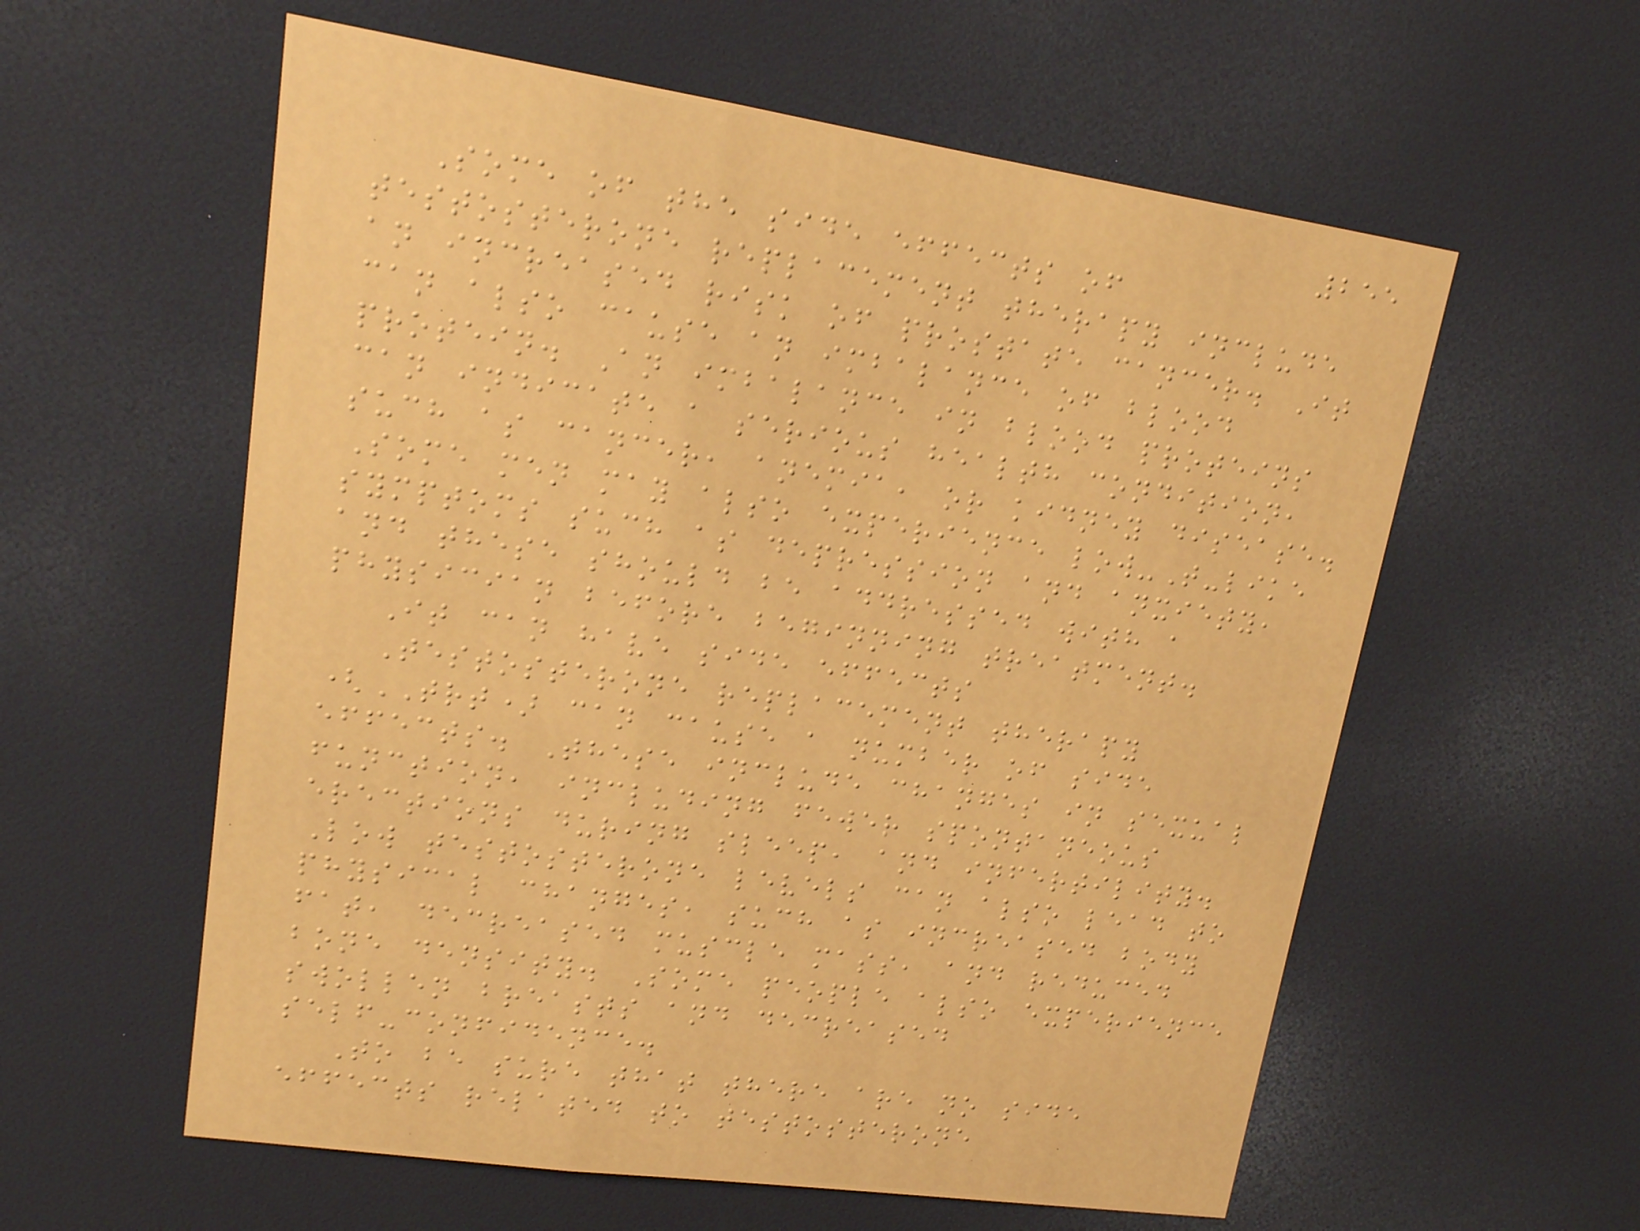255
Some of the side effects of
testosterone replacement therapy include
an increased risk of prostate cancer. It
can also cause an imbalance of blood
protein. An imbalance in blood proteins
can indicate a serious health condition,
such as cancer, anemia, or kidney disease.
Some men may also experience low-T-like
symptoms such as depression and anxiety,
and these should be addressed with a
physician before beginning treatment.
It can have side effects
Testosterone replacement therapy
(TRT) can cause a number of side
effects. These include changes in sexual
function, including fewer spontaneous
erections during sleep, and infertility.
Low testosterone levels can also lead to
physical changes, such as increased body
fat, decreased muscle mass, and reduced
bone density. Some people also experience
swollen breasts and decreased
self-confidence.
To be sure that there are no side
effects related to testosterone
